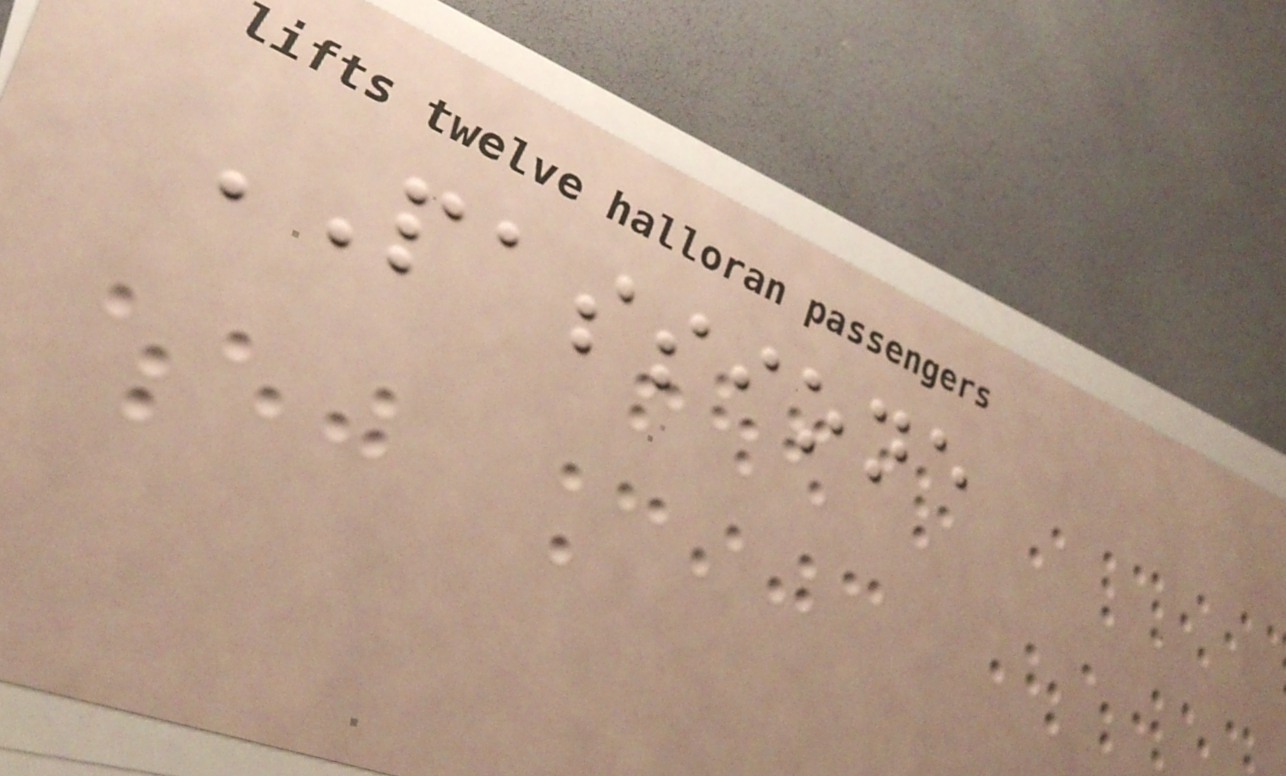PASSIONE
